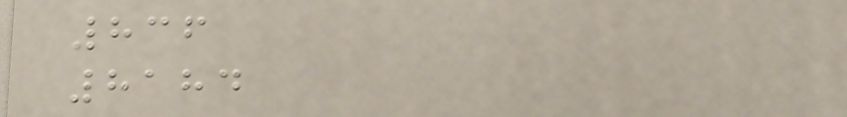836
8184
